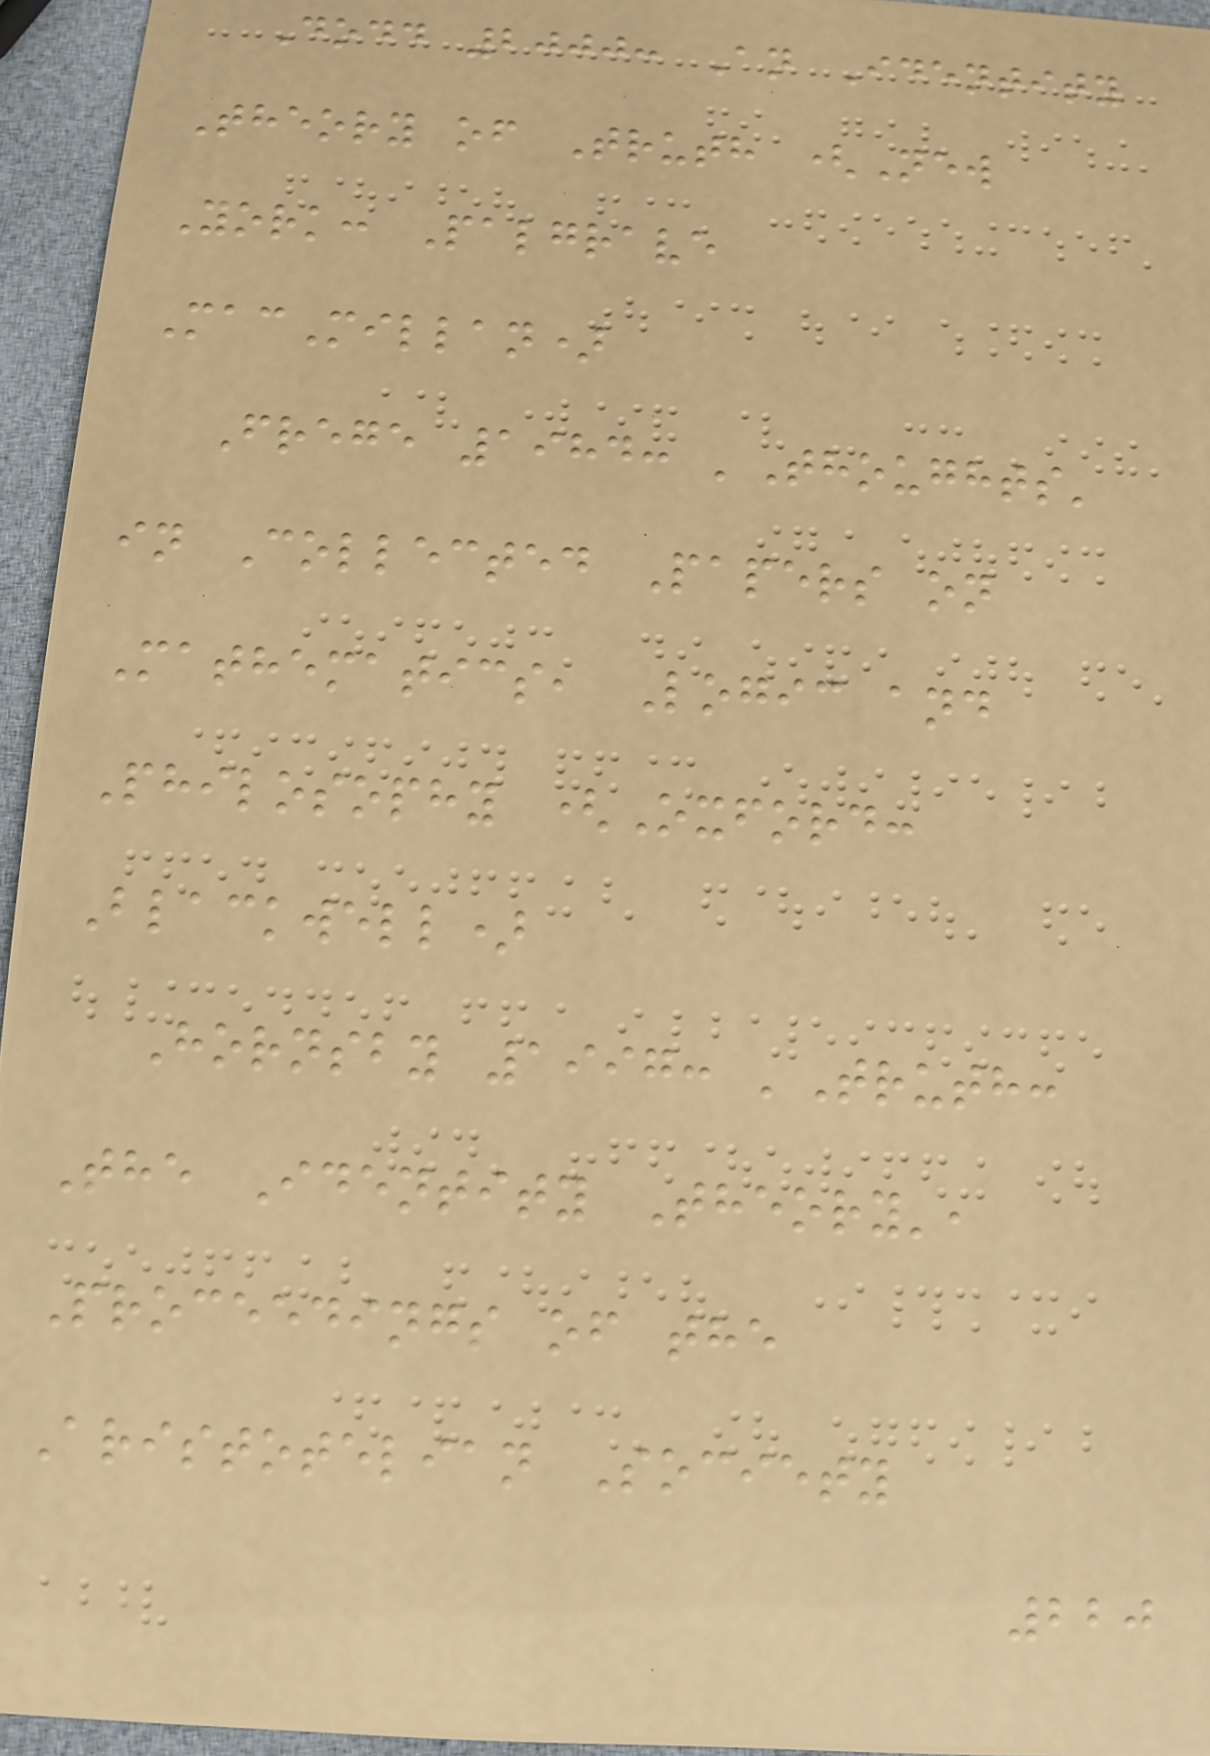Dodd 2000: An Identity
Theory of Truth (New
York: Palgrave
MacMillan)
Frege 1984: 'Thoughts'
in Collected Papers on
Mathematics, Logic and
Philosophy (Oxford:
Blackwell)
Hornsby 1997: 'Truth:
The Identity Theory',
Proceedings of the
Aristotelian Society
220
